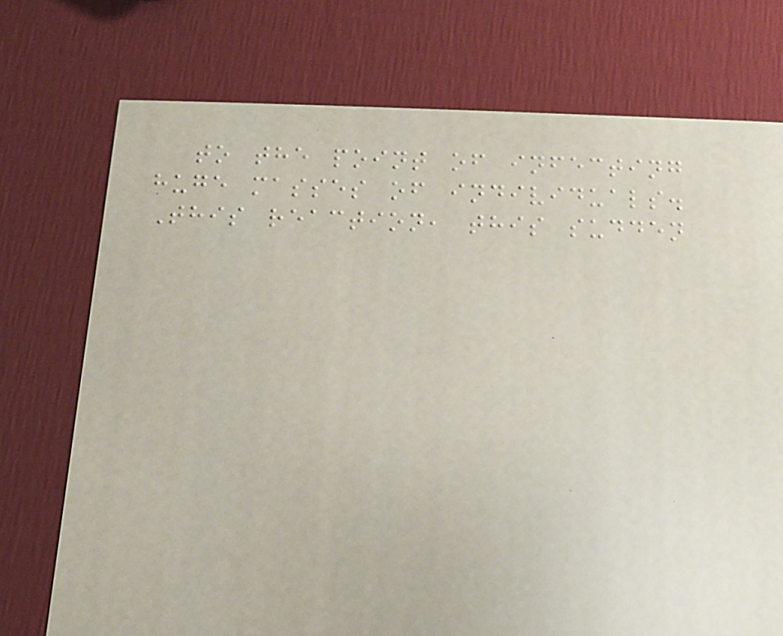to the point of infecting
huge masses of individuals.
This reaction, this sudden
